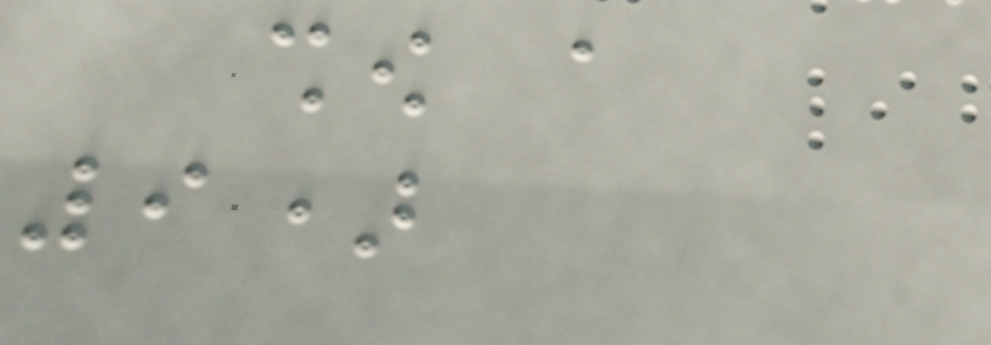show a
9)
